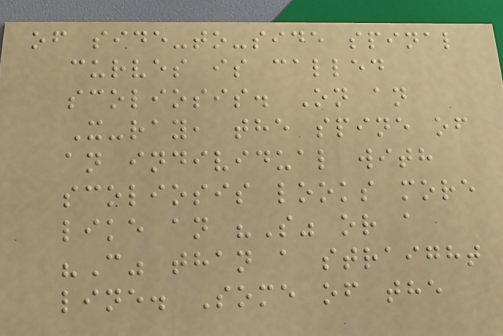of side-to-side spinal
curves is called
scoliosis. On an
X-ray, the spine of
an individual with
scoliosis looks more
like an "S" or a
"C" than a straight
line. Some of the
